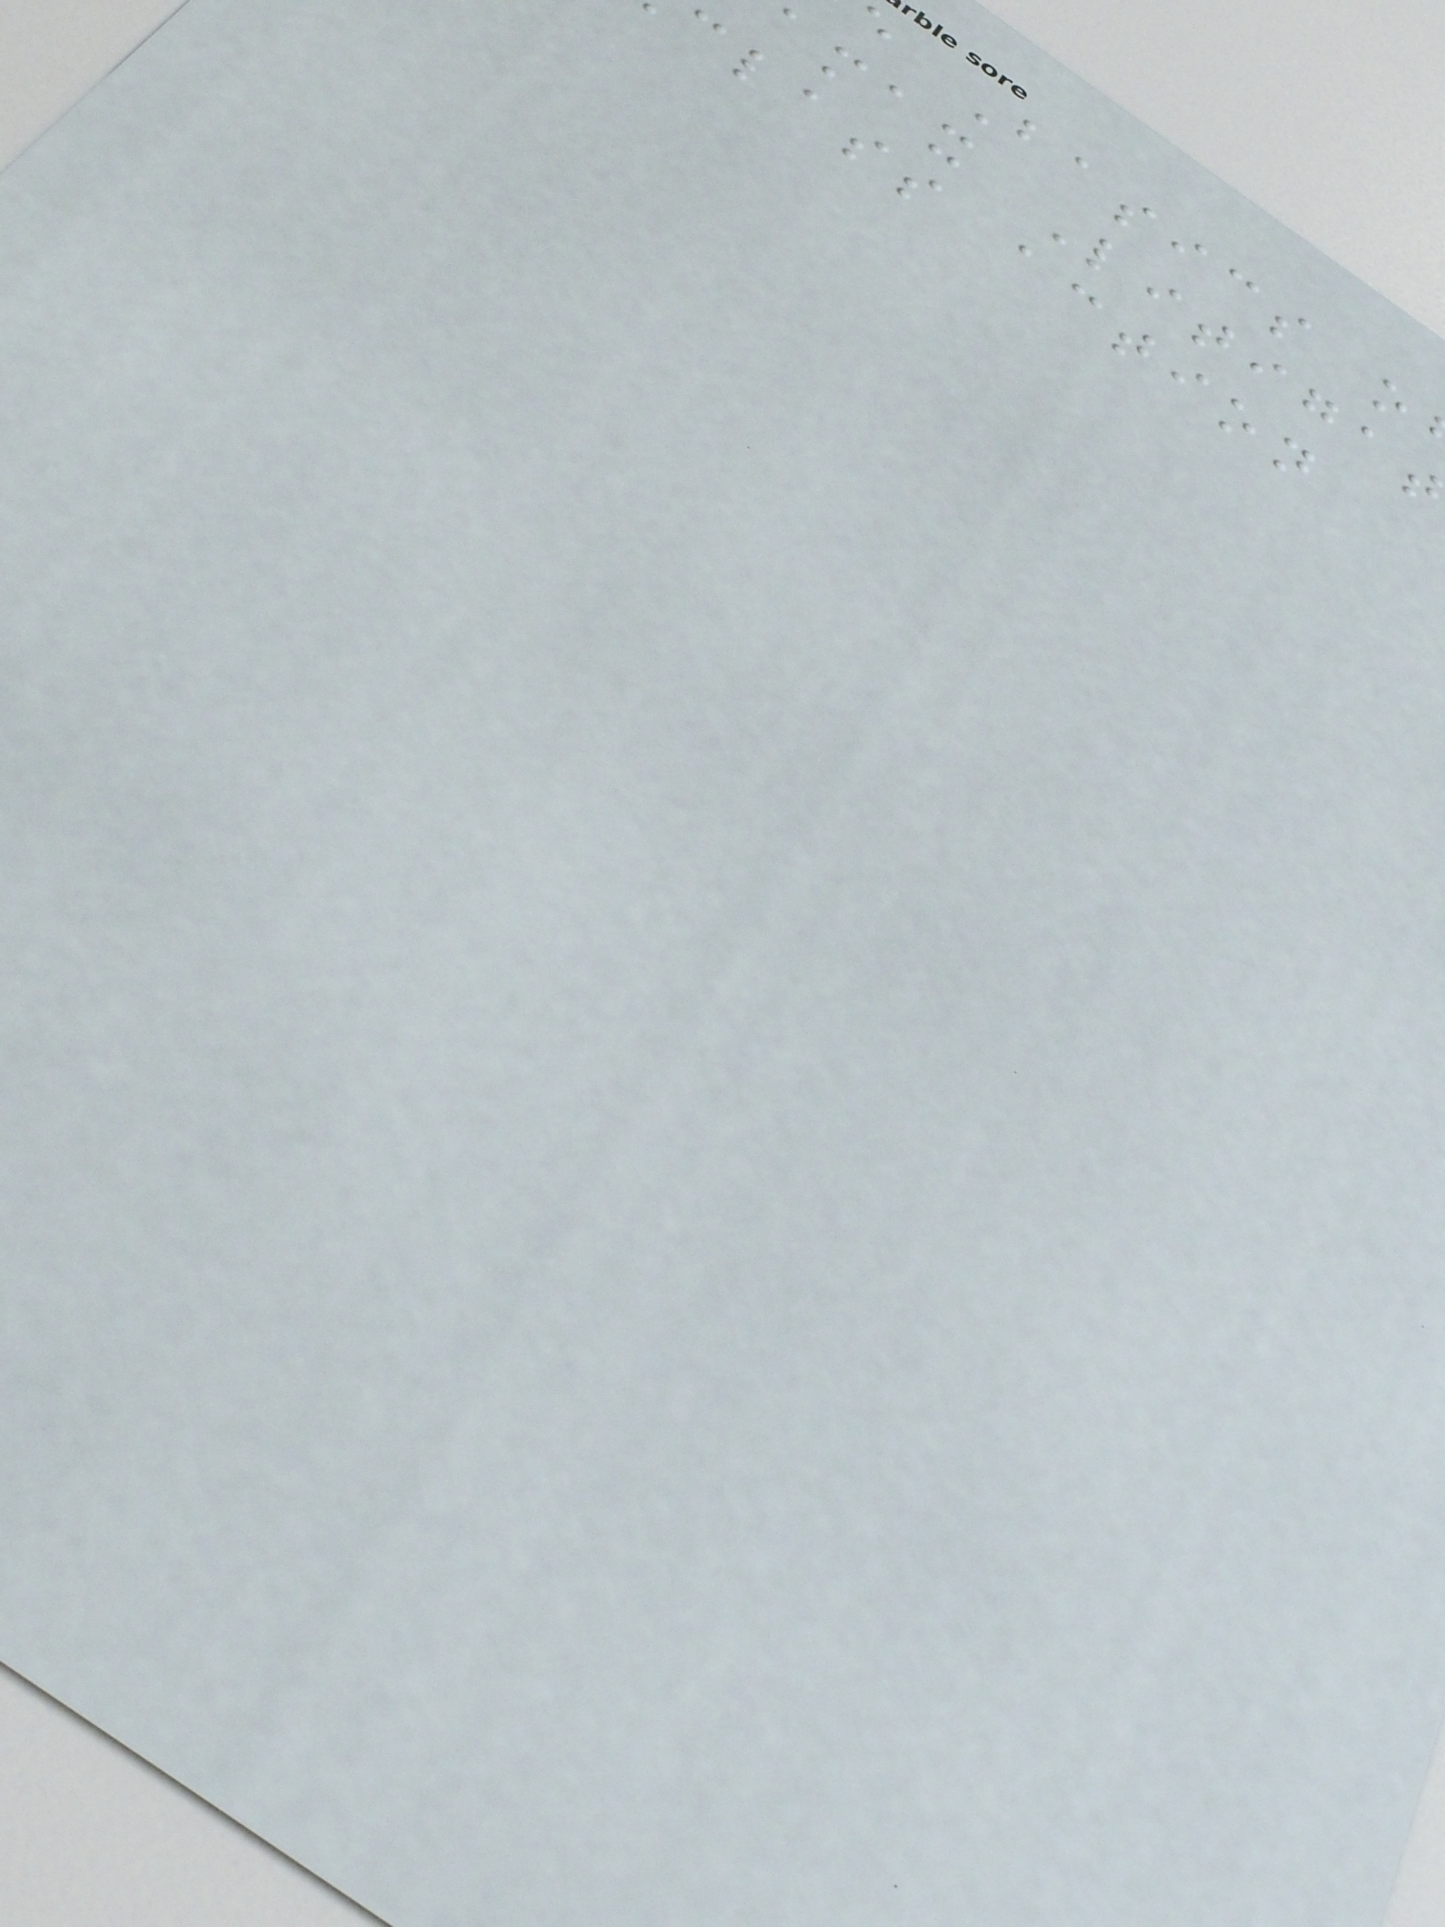e Basics o
amax Litigat
class action
